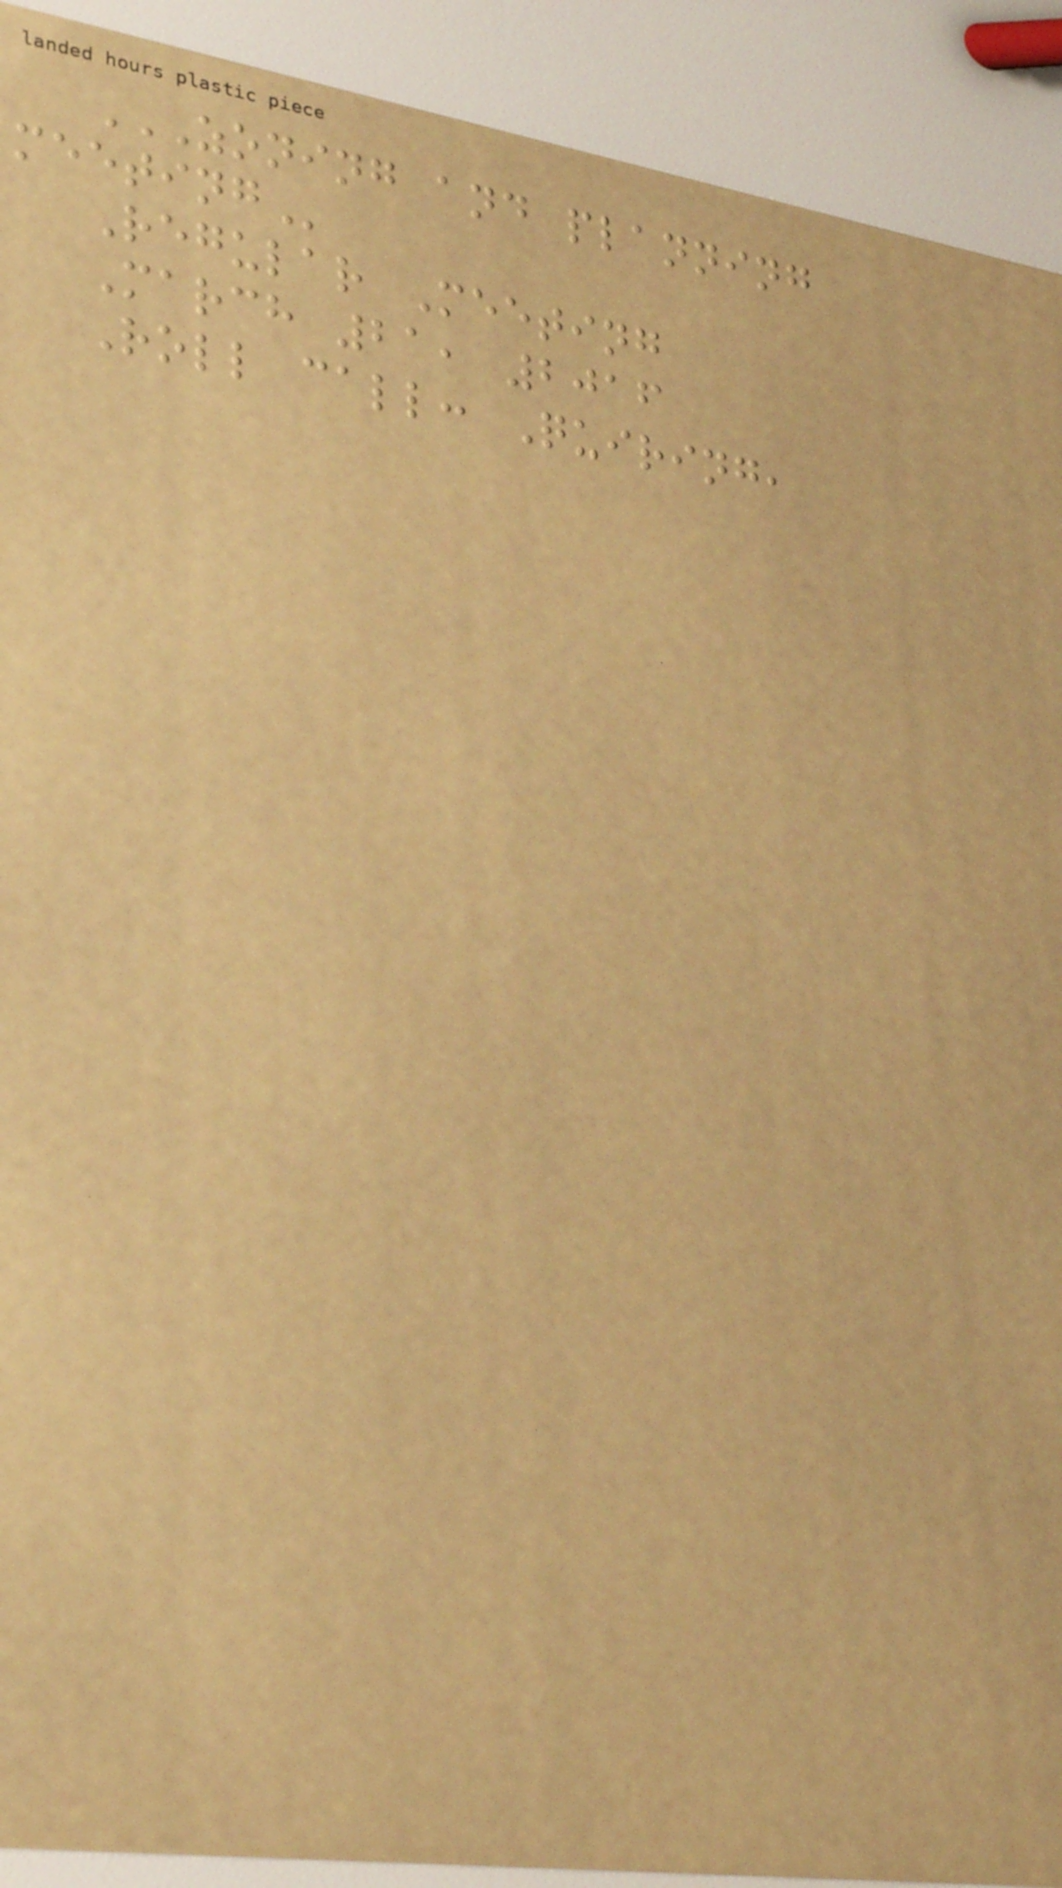ZONING AND PLANNING
Regular Meeting
March 21, 2016
Roll call: Quiring,
